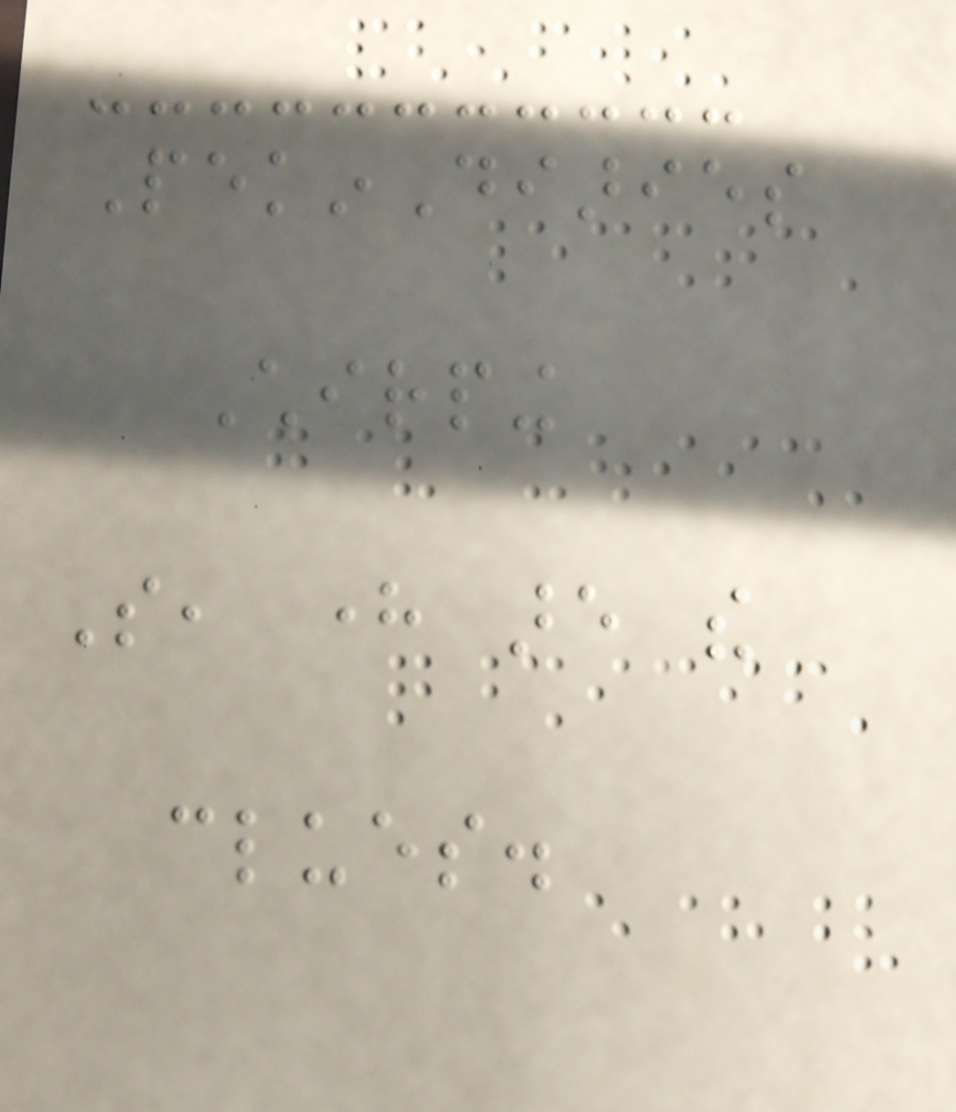PekinDiaries
Chirping
So, here are the
clues.
